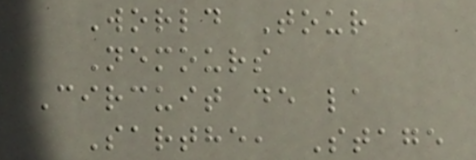World Tour
Nemours
Circuit de la
Sarthe, Stage
